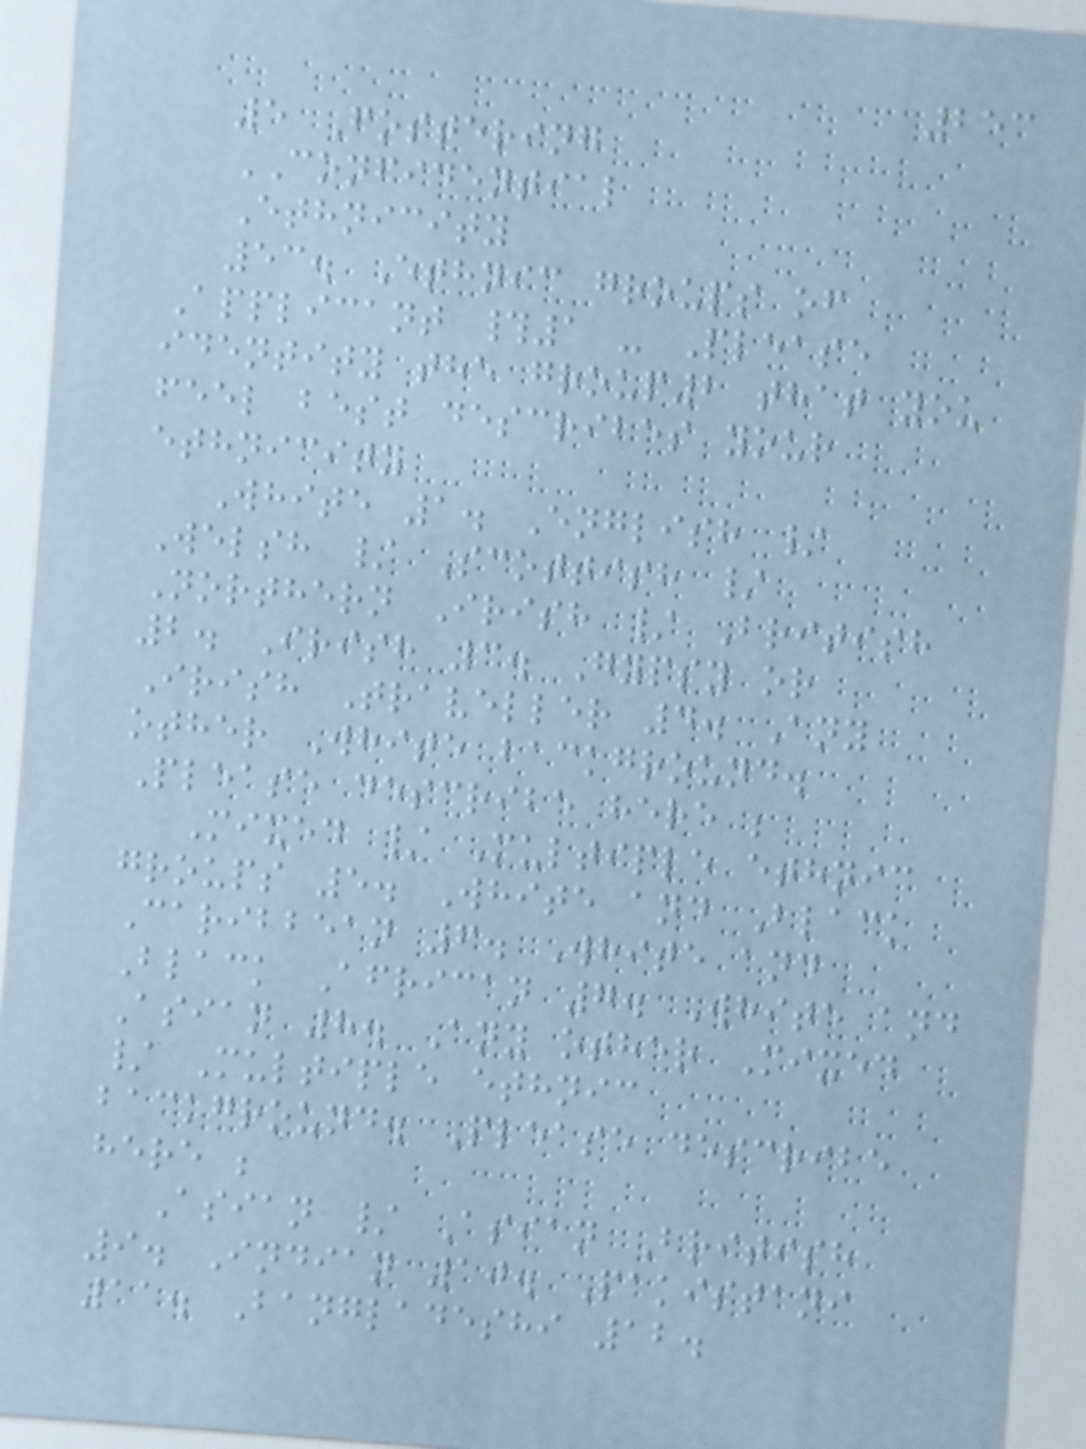253
5 Fostering
CONFIDENTIAL
Ethnicity
53. Ethnic groups of
Applicant #1 - Please
identity the group2 that you
feel best describes your
ethnicity
White 1. English /
Welsh / Scottish /
Northern Irish / British
2. Irish 3. Gypsy or
Irish Traveller 4. Any
other White background.
Please describe here ;
Mixed / Multiple ethnic
groups 5. White and Black
Caribbean 6. White and
Black African 7. White and
Asian 8. Any other Mixed
/ Multiple ethnic
background. Please describe
here ;
Asian / Asian British
9. Indian 10. Pakistani
11. Bangladeshi 12.
